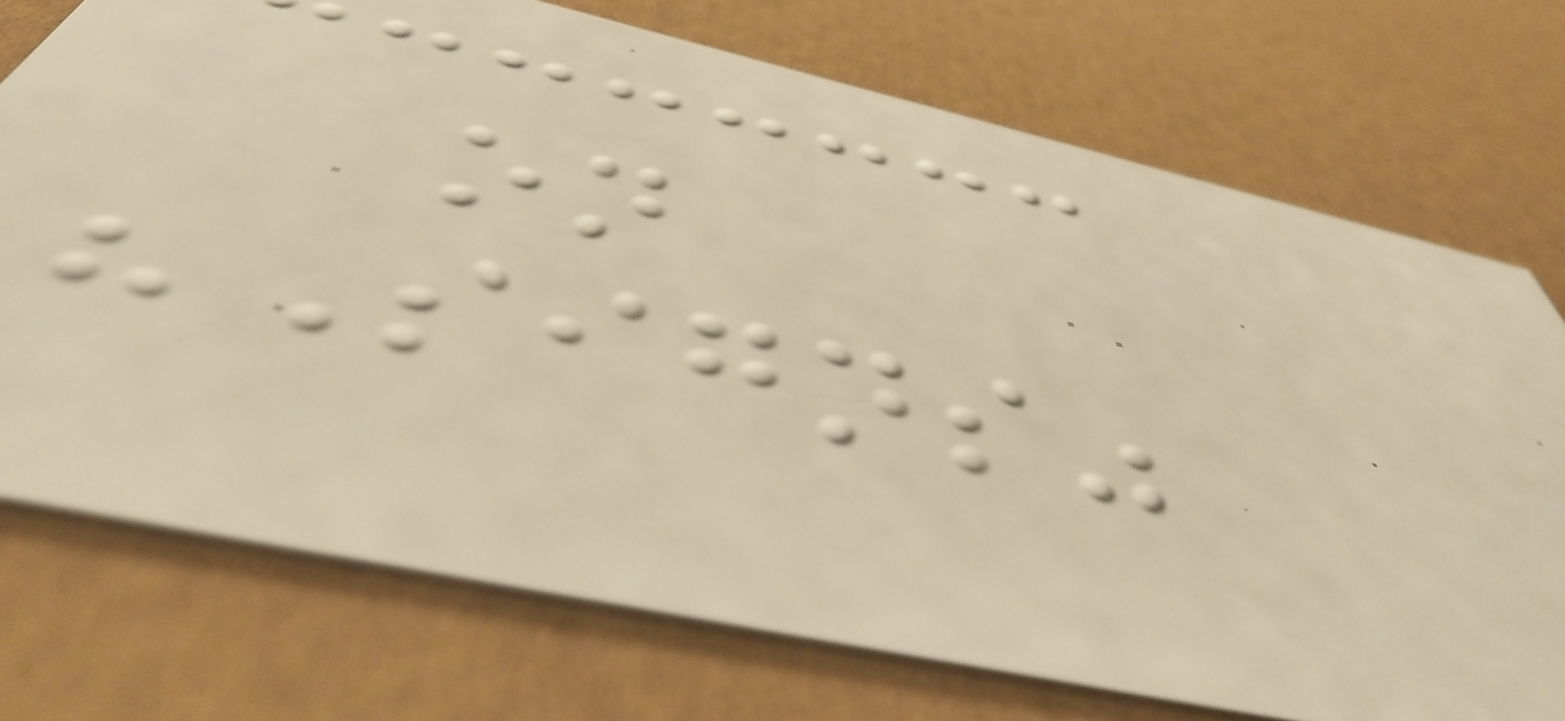on
"Signs"
